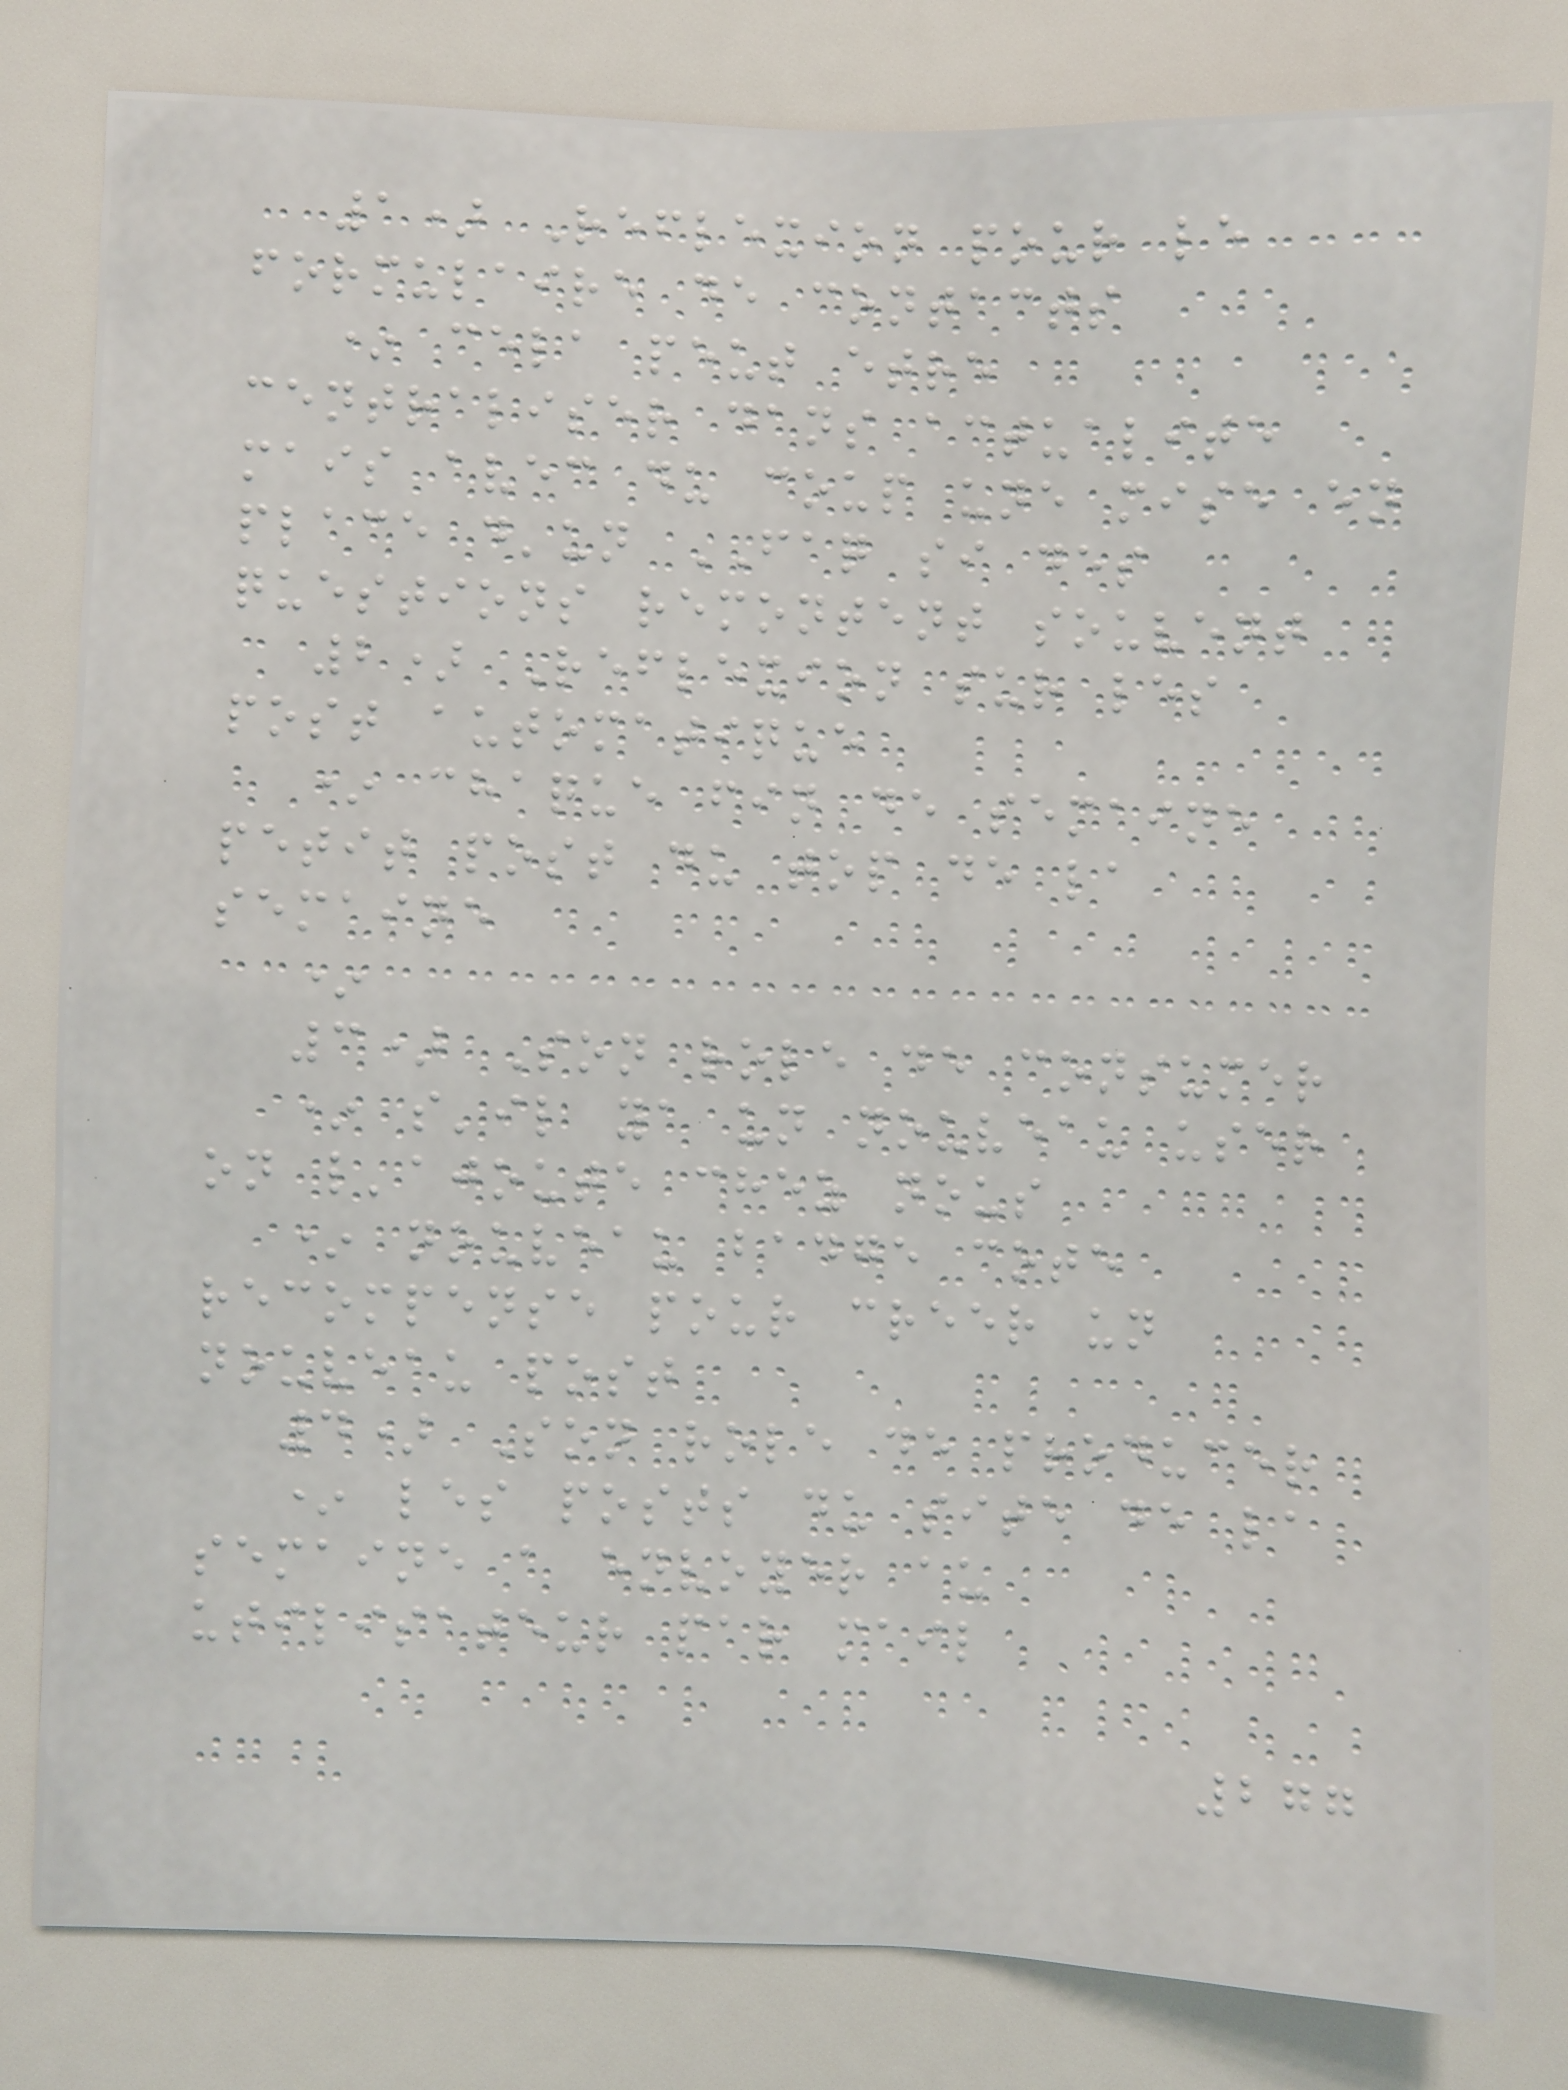1) Reflexion pour le
formulaire de contacts
* cela peut etre
centraliser dans actualite
mais avec du coup une mise en
place d'un FAQ si des
questions remontent souvent
2) Reflexion sur les
post automatique
* chaque fin de semaine
petit post du top de la
semaine
*
3) Son role de consumer
* s'il ya un nouveau user
on l'ajoute chez nous
* nouveau badge cote
recompense pour creer un
nouveau post
4) Son role de producer
* les posts du site de la
semaine a envoyer au
utilisateur par mail
277
